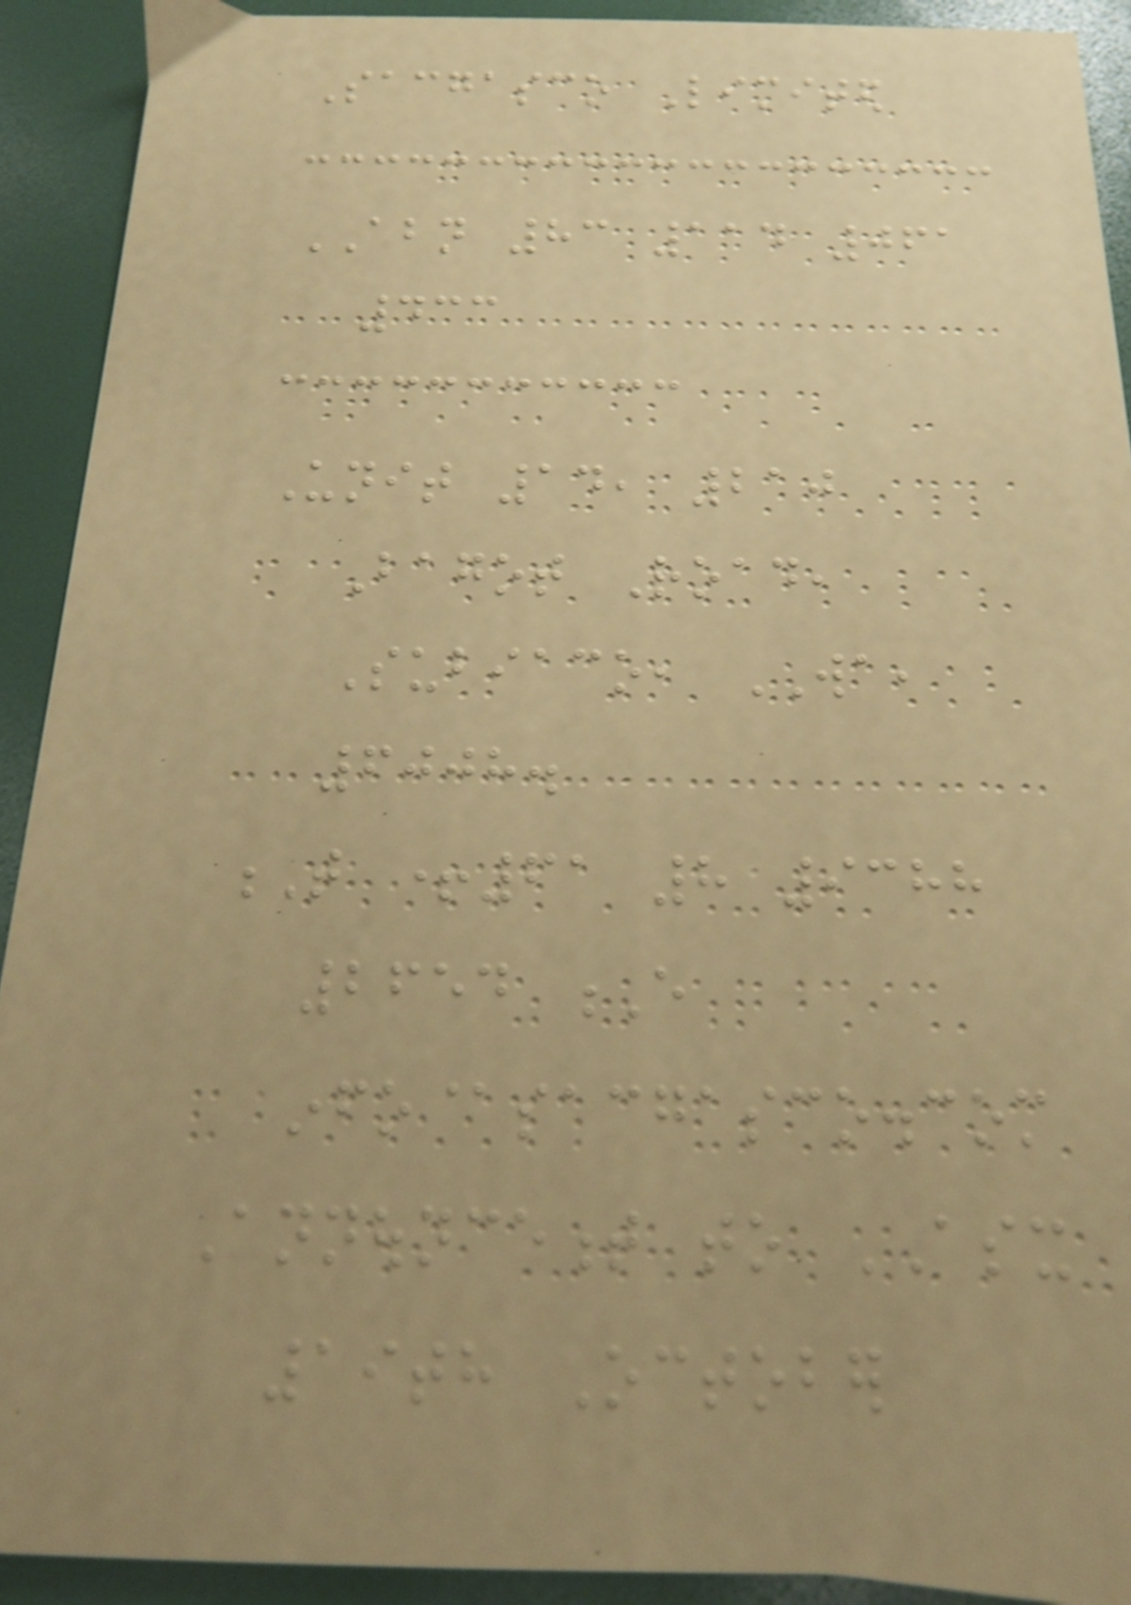Sacgasco Limited
ABN 83 114 061
433
Unit 14, 210
Bagot Road,
Subiaco, WA,
6008.
T +61 8 9388
2654 E
info@sacgasco.com
Announcement to ASX
19th October
